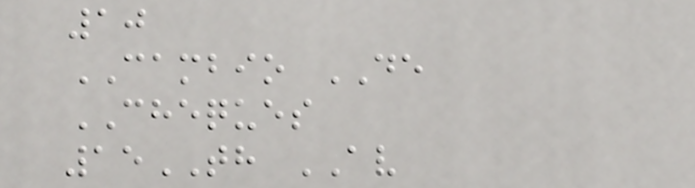10
CAMBIO DE
CHEQUES
15TH AV
